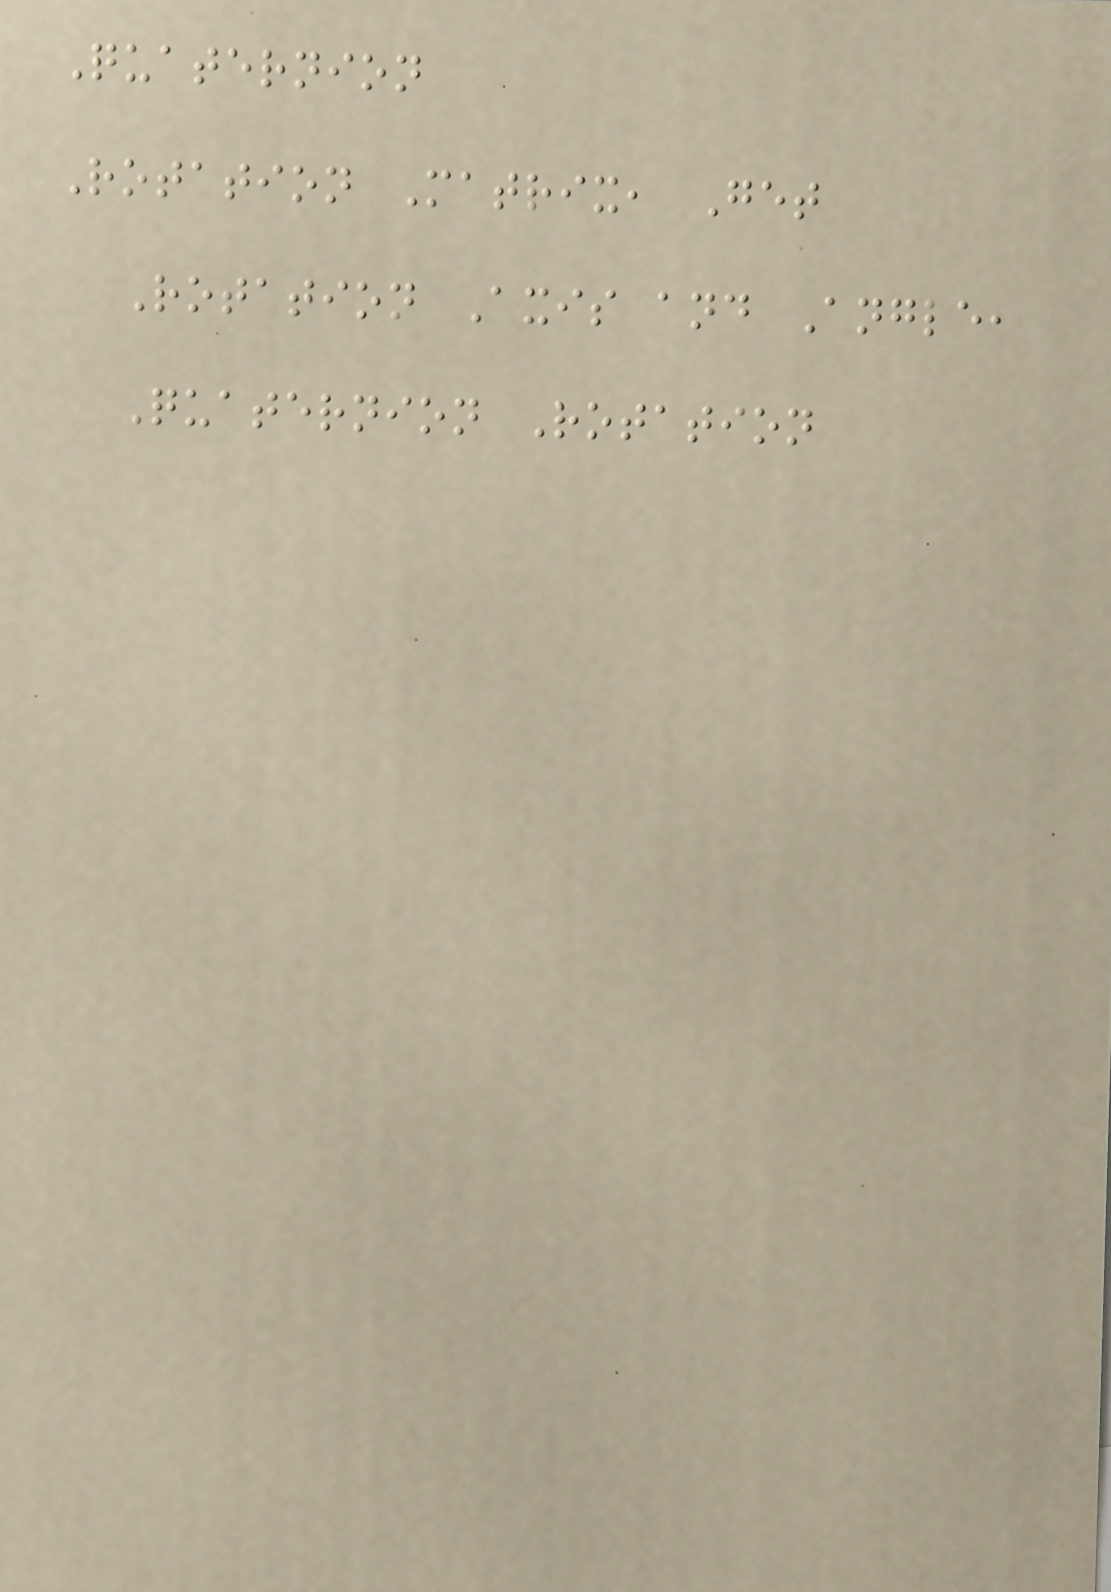Quaternion
Rotation Matrix, Get
Rotation Axis and Angle,
Quaternion Rotation
